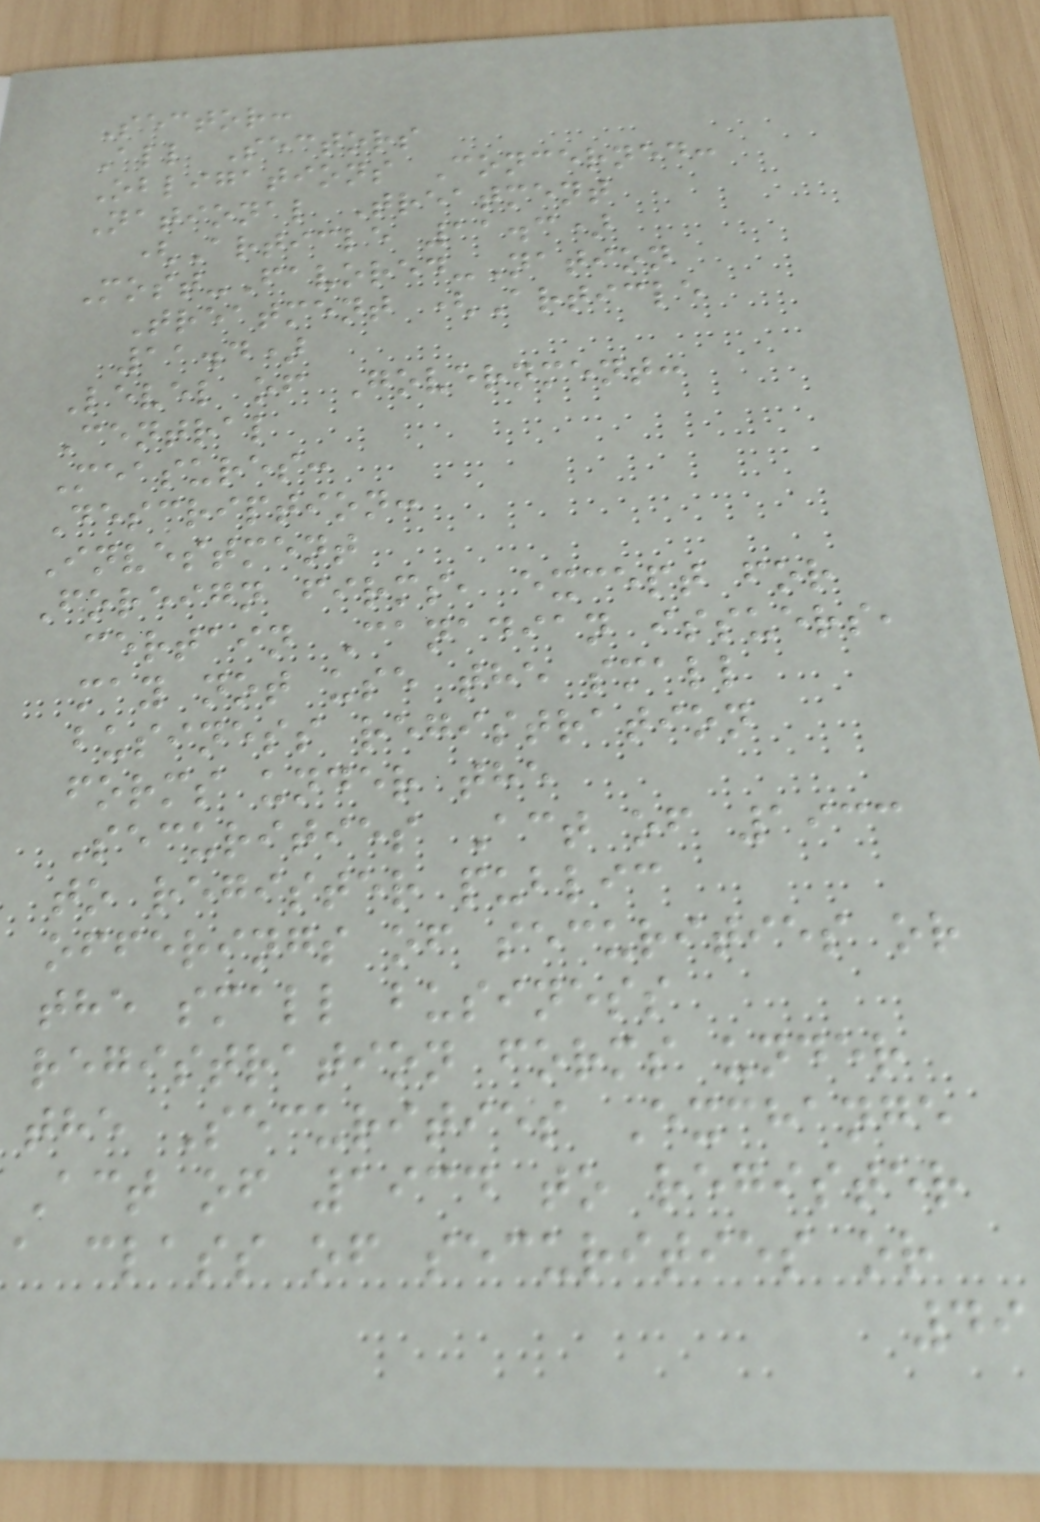Sector:
All Sectors
Obligations Concerned:
National Treatment
(Article 11.3)
Most-Favored-Nation
Treatment (Article
11.4)
Level of Government:
Central
Measures:
Description:
Investment
Foreign firms, except for
certain Canadian issuers,
may not use the small
business registration
forms under the
Securities Act of 1933
to register public
offerings of securities or
the small business
registration forms under
the Securities Exchange
Act of 1934 to register
a class of securities or
49
